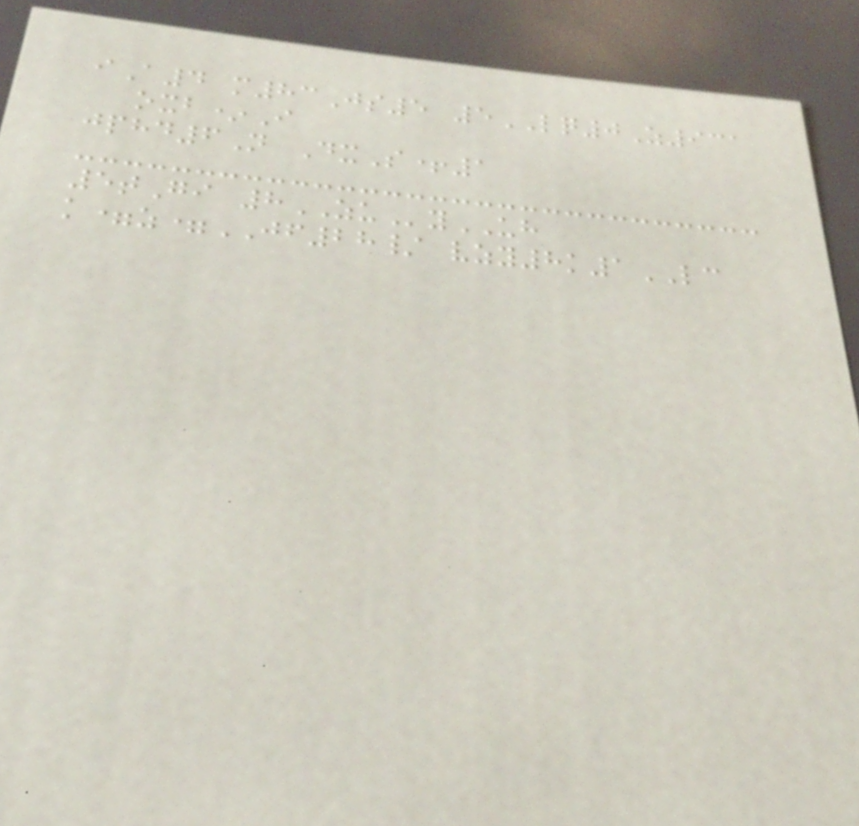iA4 m83Js5 5LQ0Z931
oxb*I
jphd6N DxS+1
5tGi 8ZUyUH
k=z=JF28/ vzy8k1LC
